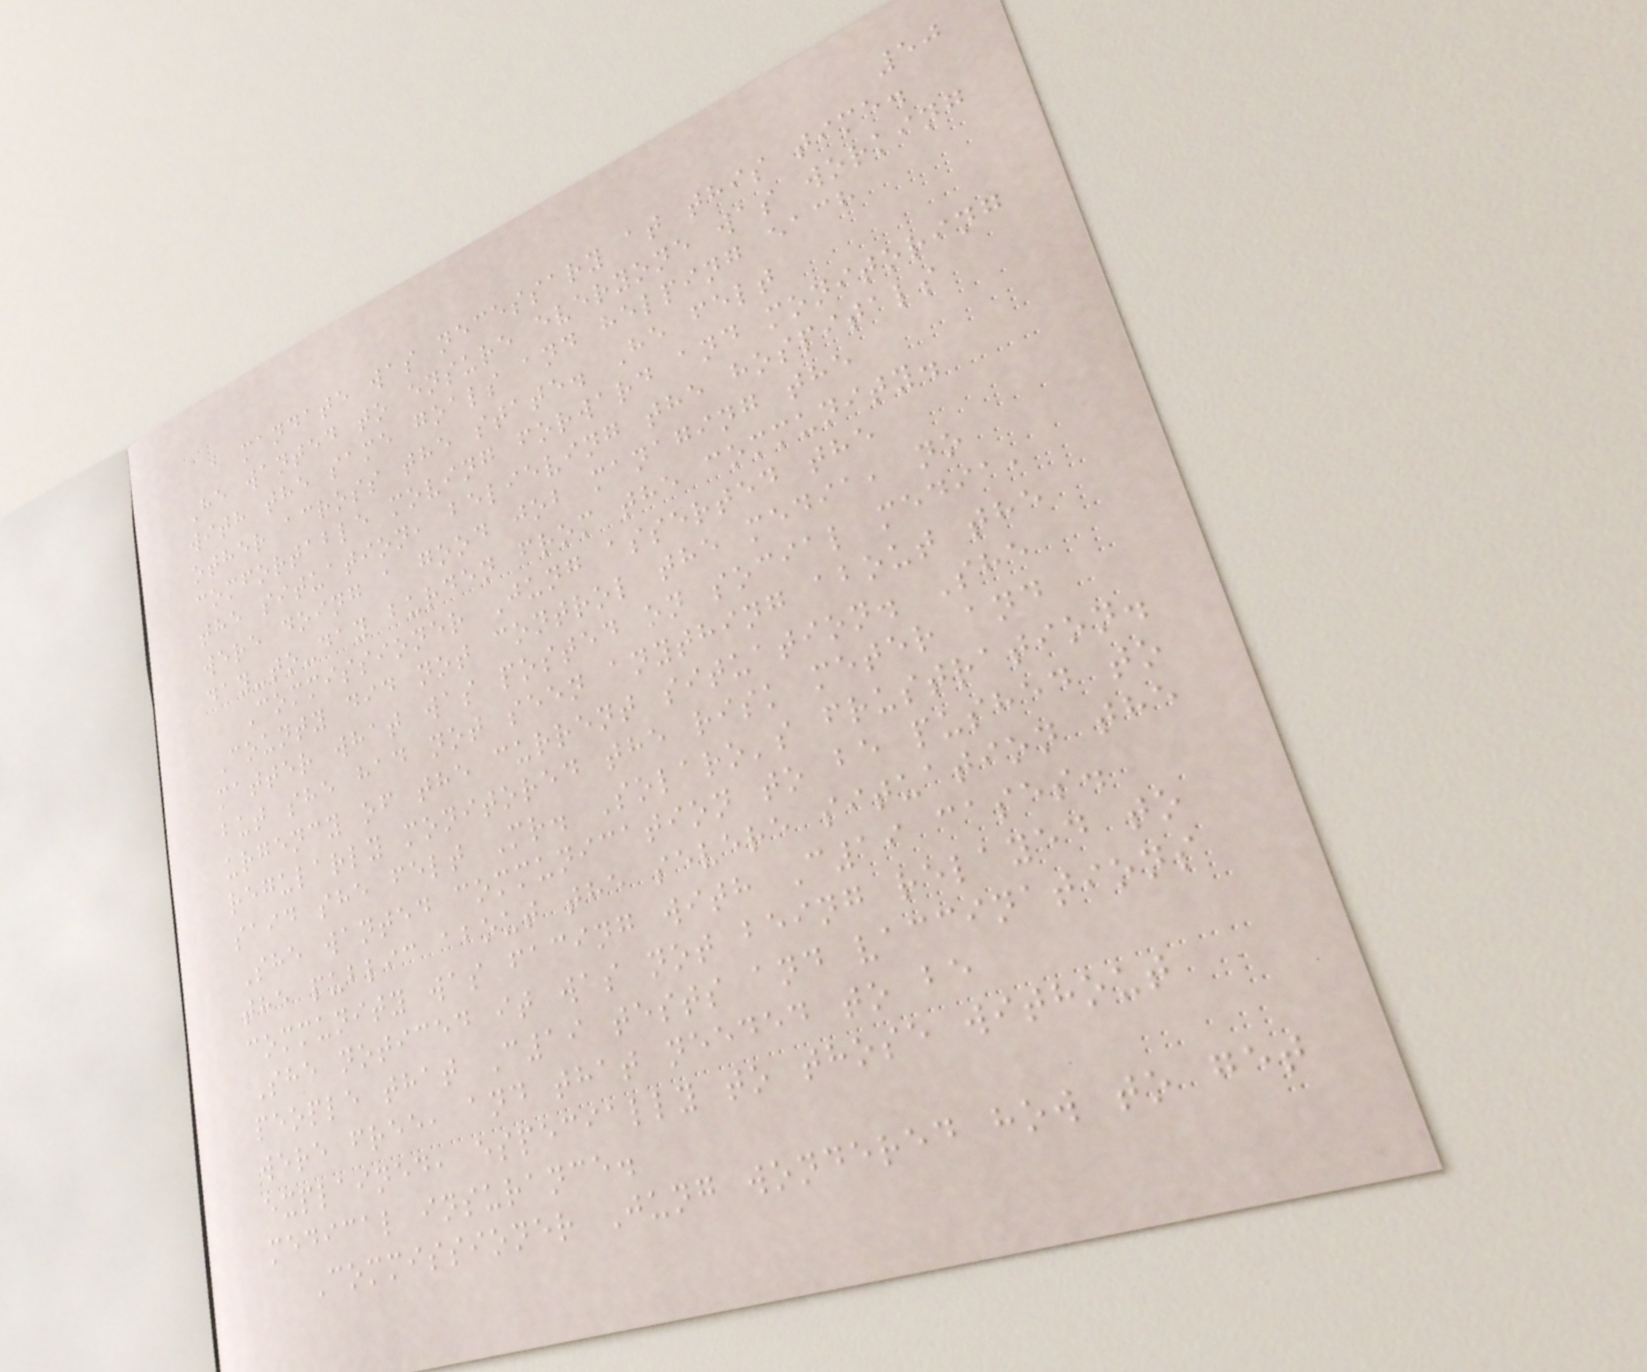50
a mandate was necessary at this time.
He wanted to ensure everyone was working
with the same goals and helping each
other across the state. He felt
comfortable moving forward and monitoring
the situation, believing the hospitals
were doing a good job managing the
day-to-day burden from the community.
Commissioner Jung asserted the
County did not control the media, no
matter what was posted on social media,
but she had not seen anything about the
urgency of the current situation. She
regularly monitored the risk meter and
said she felt Mr. Solaro's frustration.
She wanted communication to be pushed to
the public about the severe situation the
community was facing with C19 cases.
She noticed it was not being relayed to
people that C19 tests and vaccinations
were free, and that needed to be
explained, especially to those without
medical insurance.
Commissioner Jung wondered how to get
